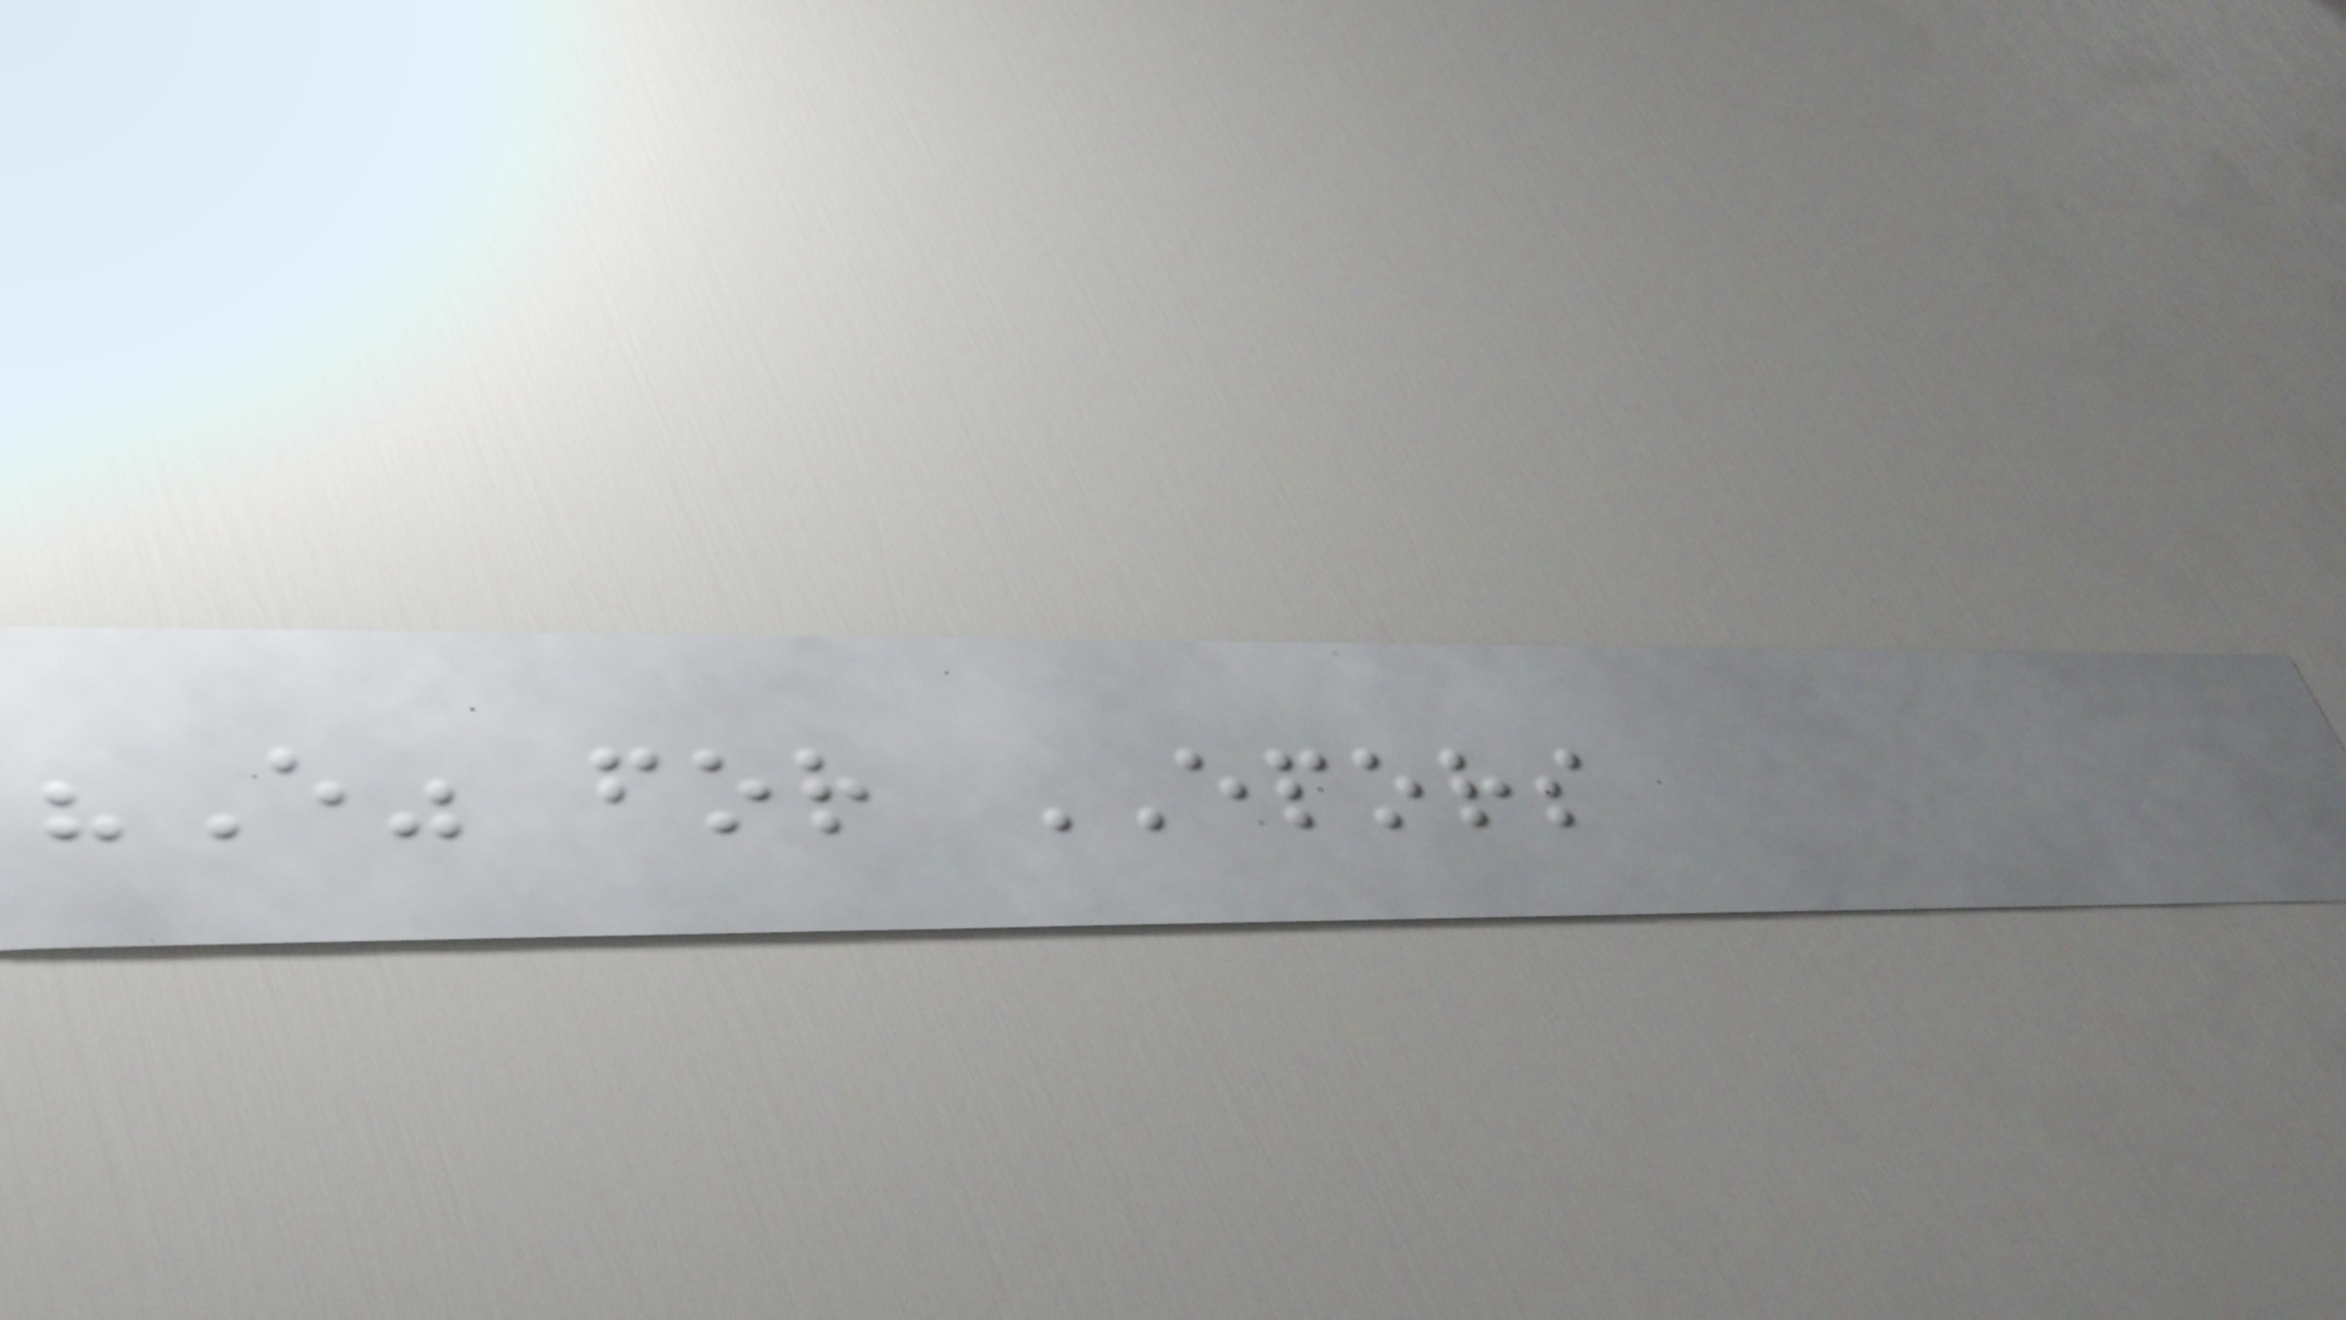"E" for EPORS
